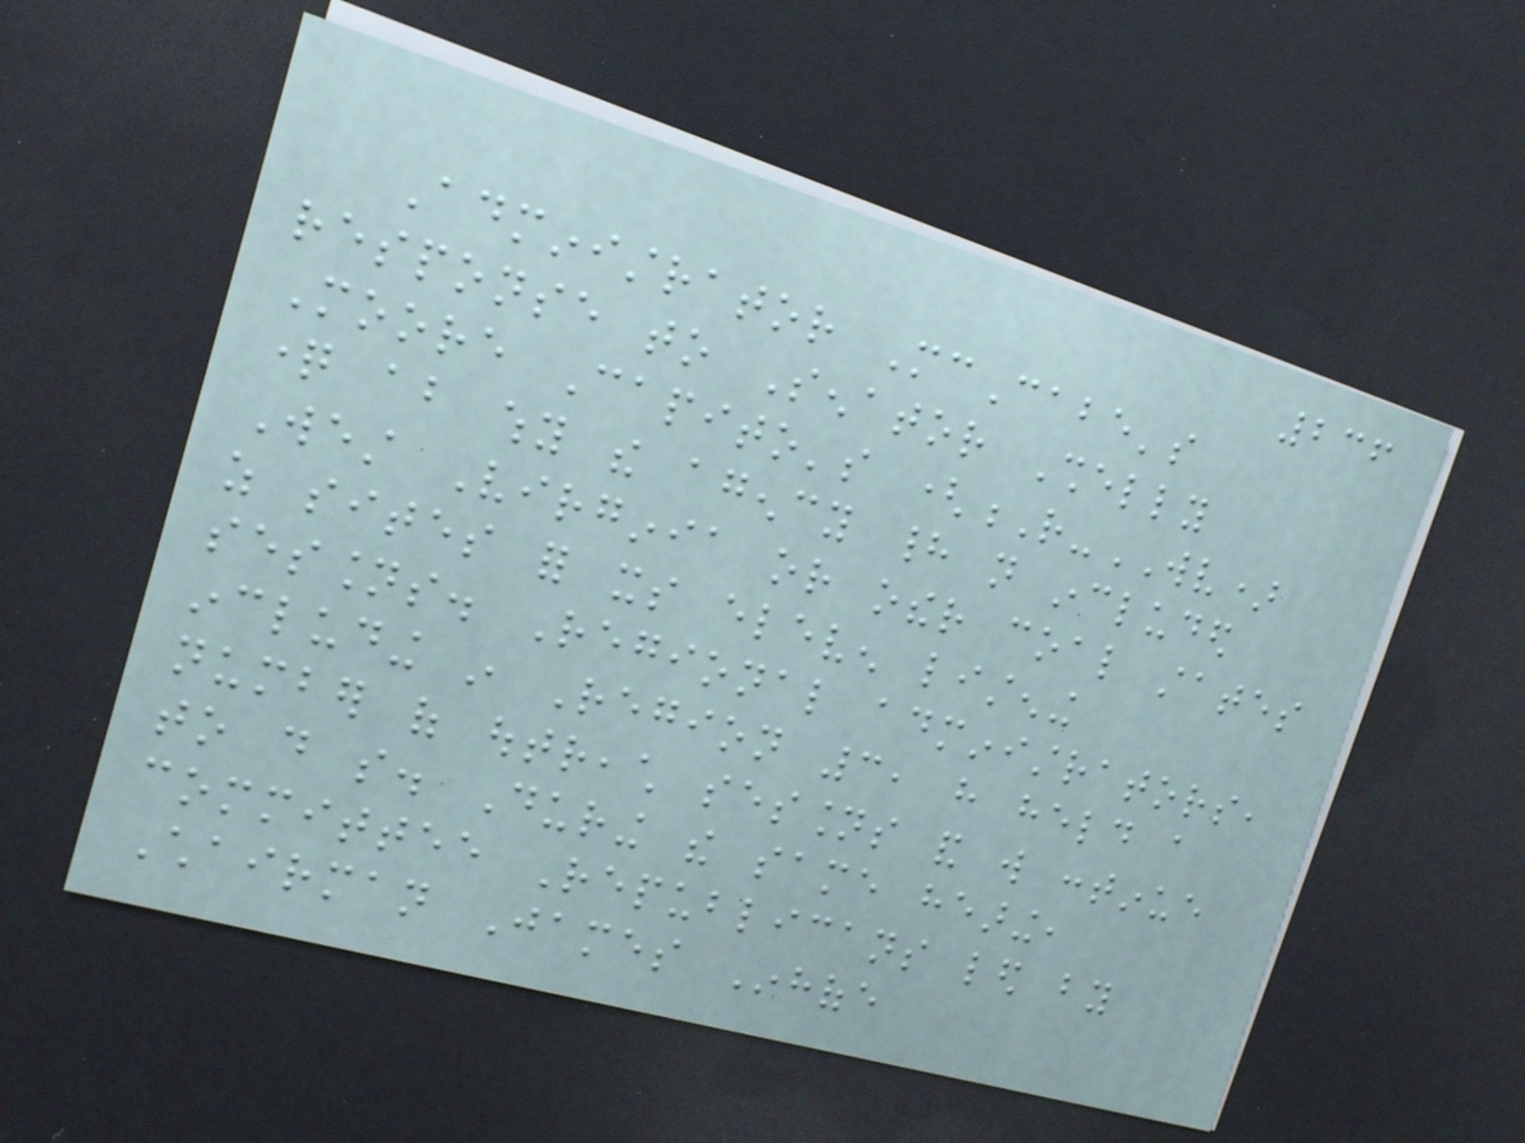236
Administrator McCabe's
response to Senator Shelly
Moore Capito's (R-WV)
question about why the agency had not included
West Virginia or other coal states
as sites for its eleven listening
sessions. Regional administrators,
including in Region 3, have held a
number of outreach sessions and will continue
to do so. During the same hearing,
committee Republicans led by
Chairman James Inhofe
